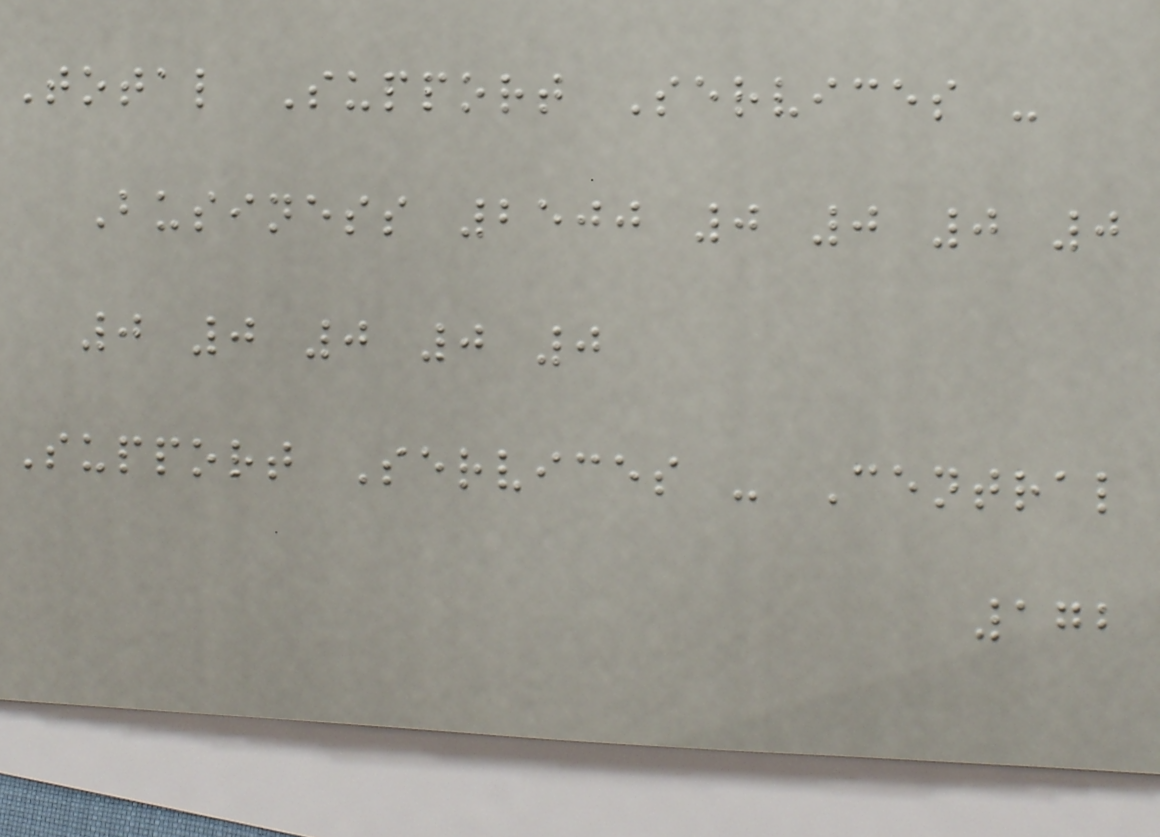Total Support Services -
Business 2500 0 0 0 0
0 0 0 0 0
Support Services - Central
172
